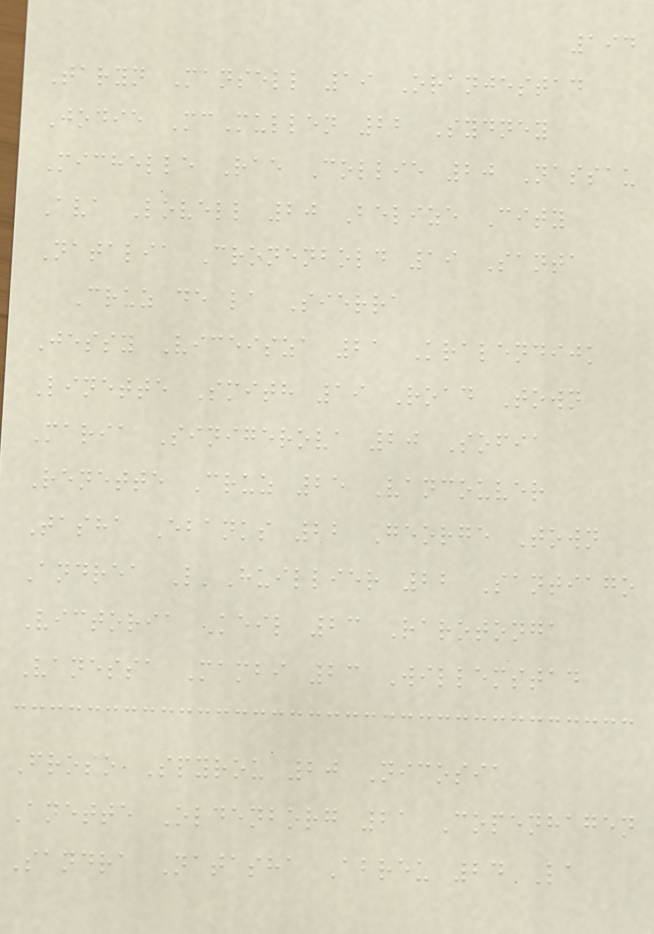194
Taryn Mansell 19 Oranjestad
Jodie McMullen 22 Sydney
Michelle Rae Collie 20 Nassau
Ava Lovell 20 Belize City
Natalia Cronenbold 19 Santa
Cruz de la Sierra
Jessy Viceisza 21 Kralendijk
Linette Smith 19 Road Town
Maria Sinigerova 20 Sofia
Renette Cruz 25 Vancouver
Tasha Ebanks 22 George Town
Andrea L'Huillier 22 Santiago
Victoria Keil 23 Rarotonga
Vanessa Mambi 23 Willemstad
Froso Spyrou 20 Nicosia
Anette Oldenborg 21 Copenhagen
Sandra Natasha Abreu 24 La
